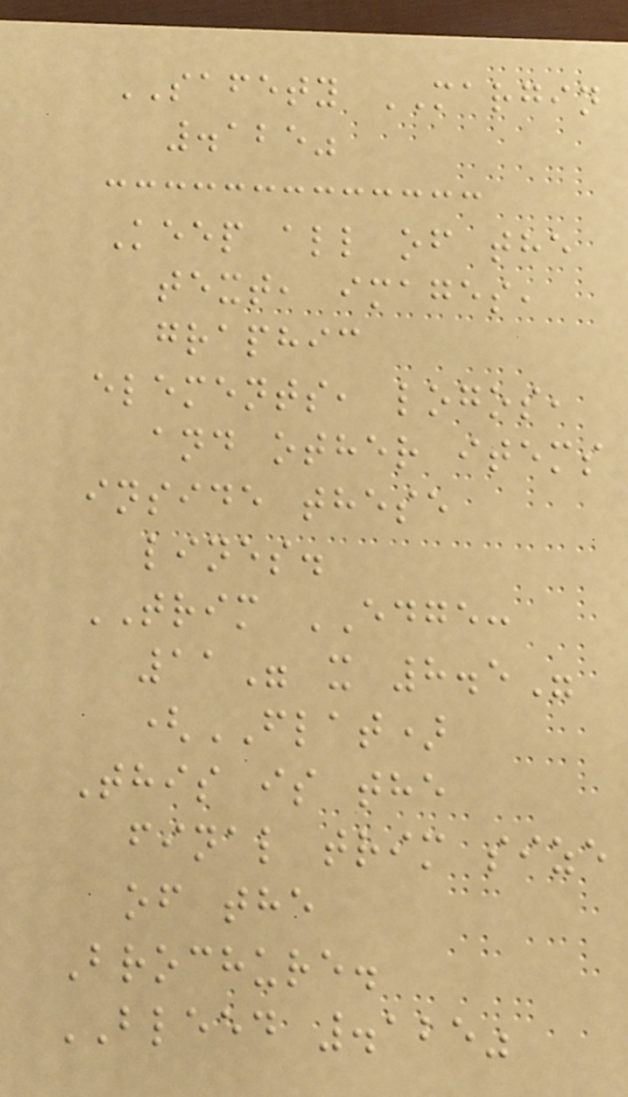SAFETY MARGIN
.125"
Keep all of the
text, images,
graphic
elements, logos,
and other items
inside these
lines.
TRIM EDGE:
11" x 8.5"
(FLAT)
This is the
final trim size
of the
Brochure.
BLEED .125"
